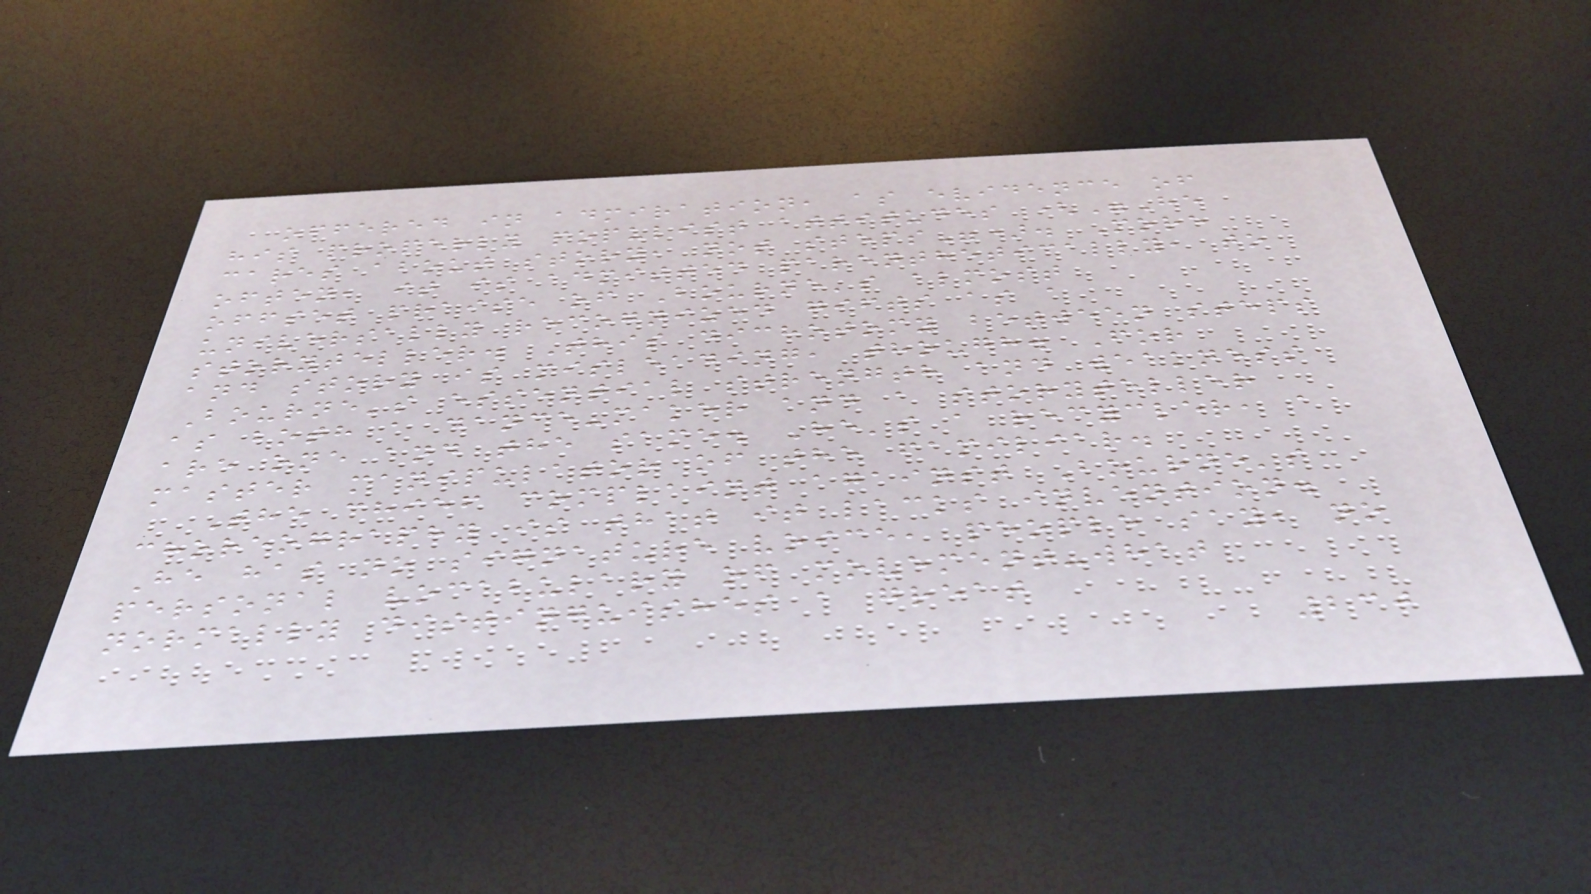offered in admiration, as evidence of
his properly populist attitudes ("He
cares about story, not steps"). More
often, it is admitted parenthetically, to
offset praise of Bourne's almost
universally recognized gifts as a
storyteller. This dichotomy between steps
and story is misleading, though. For
Bourne's essential strength and weakness
as both a dance-maker and a storyteller
are one and the same. He's a recycler, a
master manipulator of the familiar.
The chief complaint against Bourne's
choreography is that it lacks invention.
He has no signature voice, people say, no
personal vocabulary of movement-what
normally distinguishes a great
230
